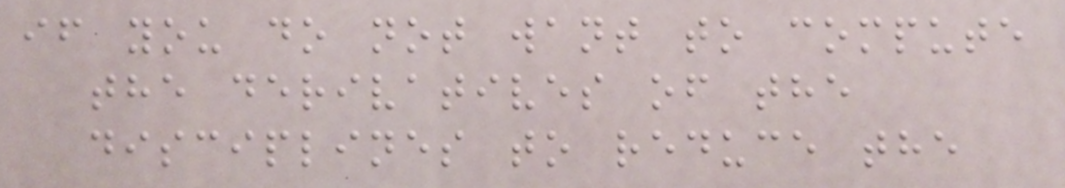if you do not want to compute
the derivatives of the
disciplines to reduce the
